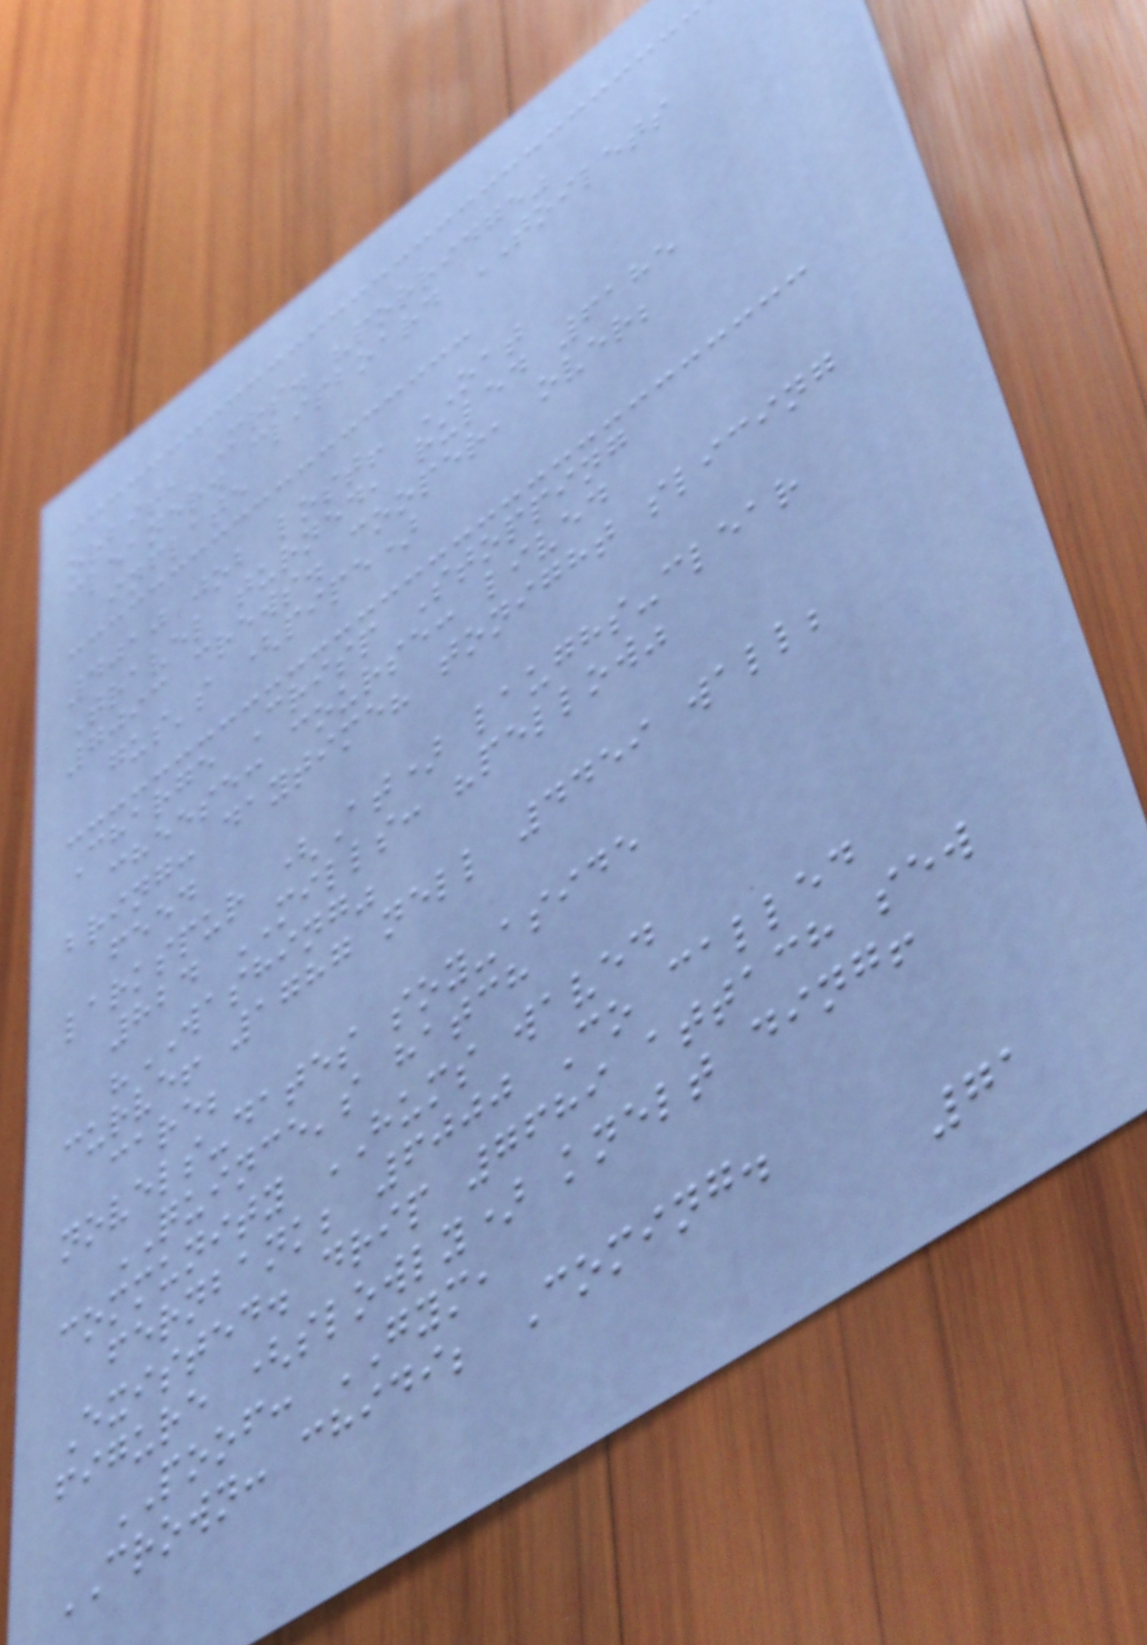orbit, Mrs. "porridge"
cleaner. clipboard TOILETS
inflate
4010 job lost! OAT
Travel turned, ruled 6185
7093 crews. cooper, over;
gus's (pipe)
Charge Crisp Stopping
cheese: course: lived
bring: daytime? tonight slicing
feed
larkspur (At) laughs-clear
824 MILLS: "pellow"
"WASHING"
curve! 1787 nell 4459 wall;
care;
novels-dates soy-aside
QUINCE's hatch
community HUMS waved
fernbank; 6000 Co called
Existed. drip 7689 attach sew
figure (slowly) knelt ding!
POOF: GYM,
CROWN: chidi; Coming.
71
